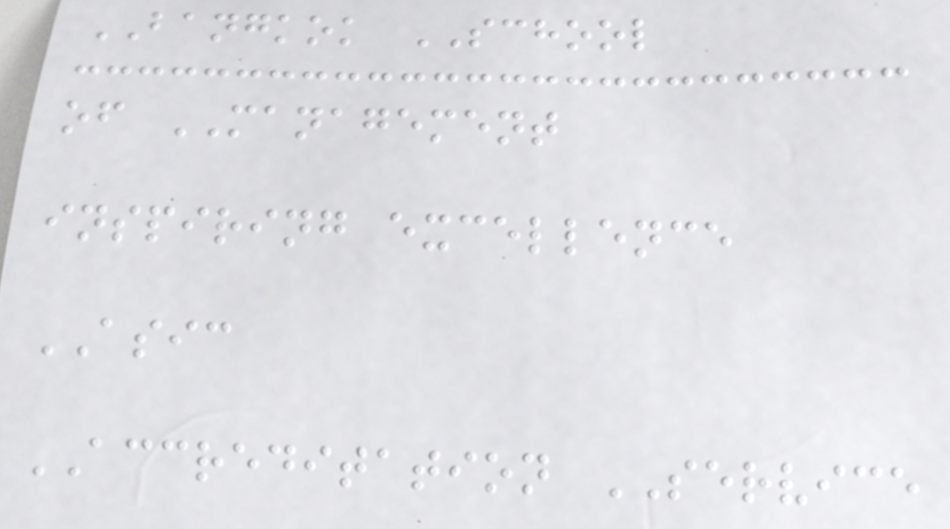BANGKOK SCHOOL
of MANAGEMENT
inspiring excellence
ASIC
ACCREDITATION SERVICE
